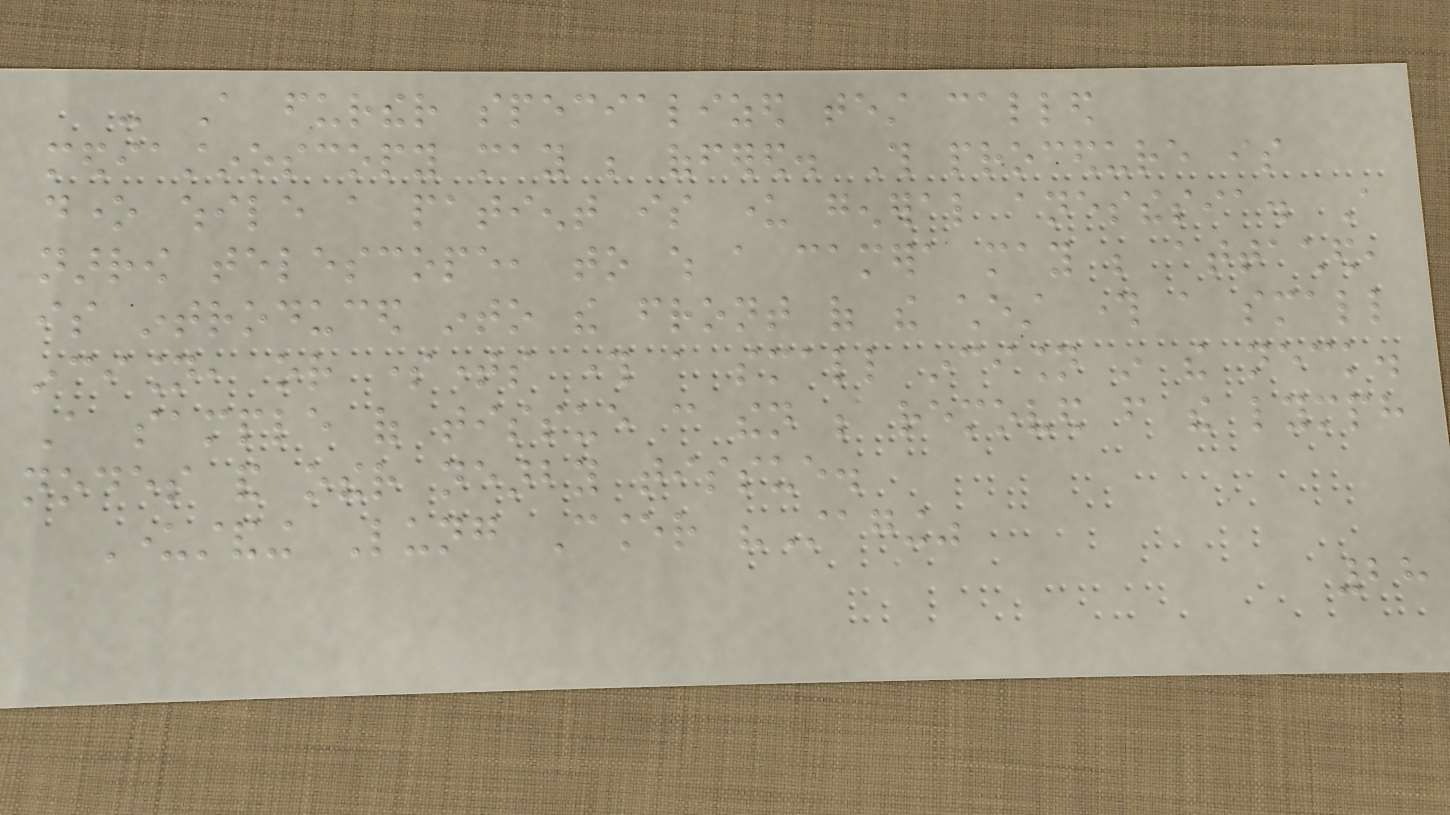- A further specialized test called
mediastinoscopy may be offered. This procedure is
done while a patient is under general anesthesia. A
narrow telescope, to which a camera may be attached,
is introduced into the front of the chest through a small
incision, or sometimes through a small incision in the neck.
A sample of tissue can then be removed from the lymph
nodes and other nearby tissue.
Understanding Lung Cancer "Staging"
28
